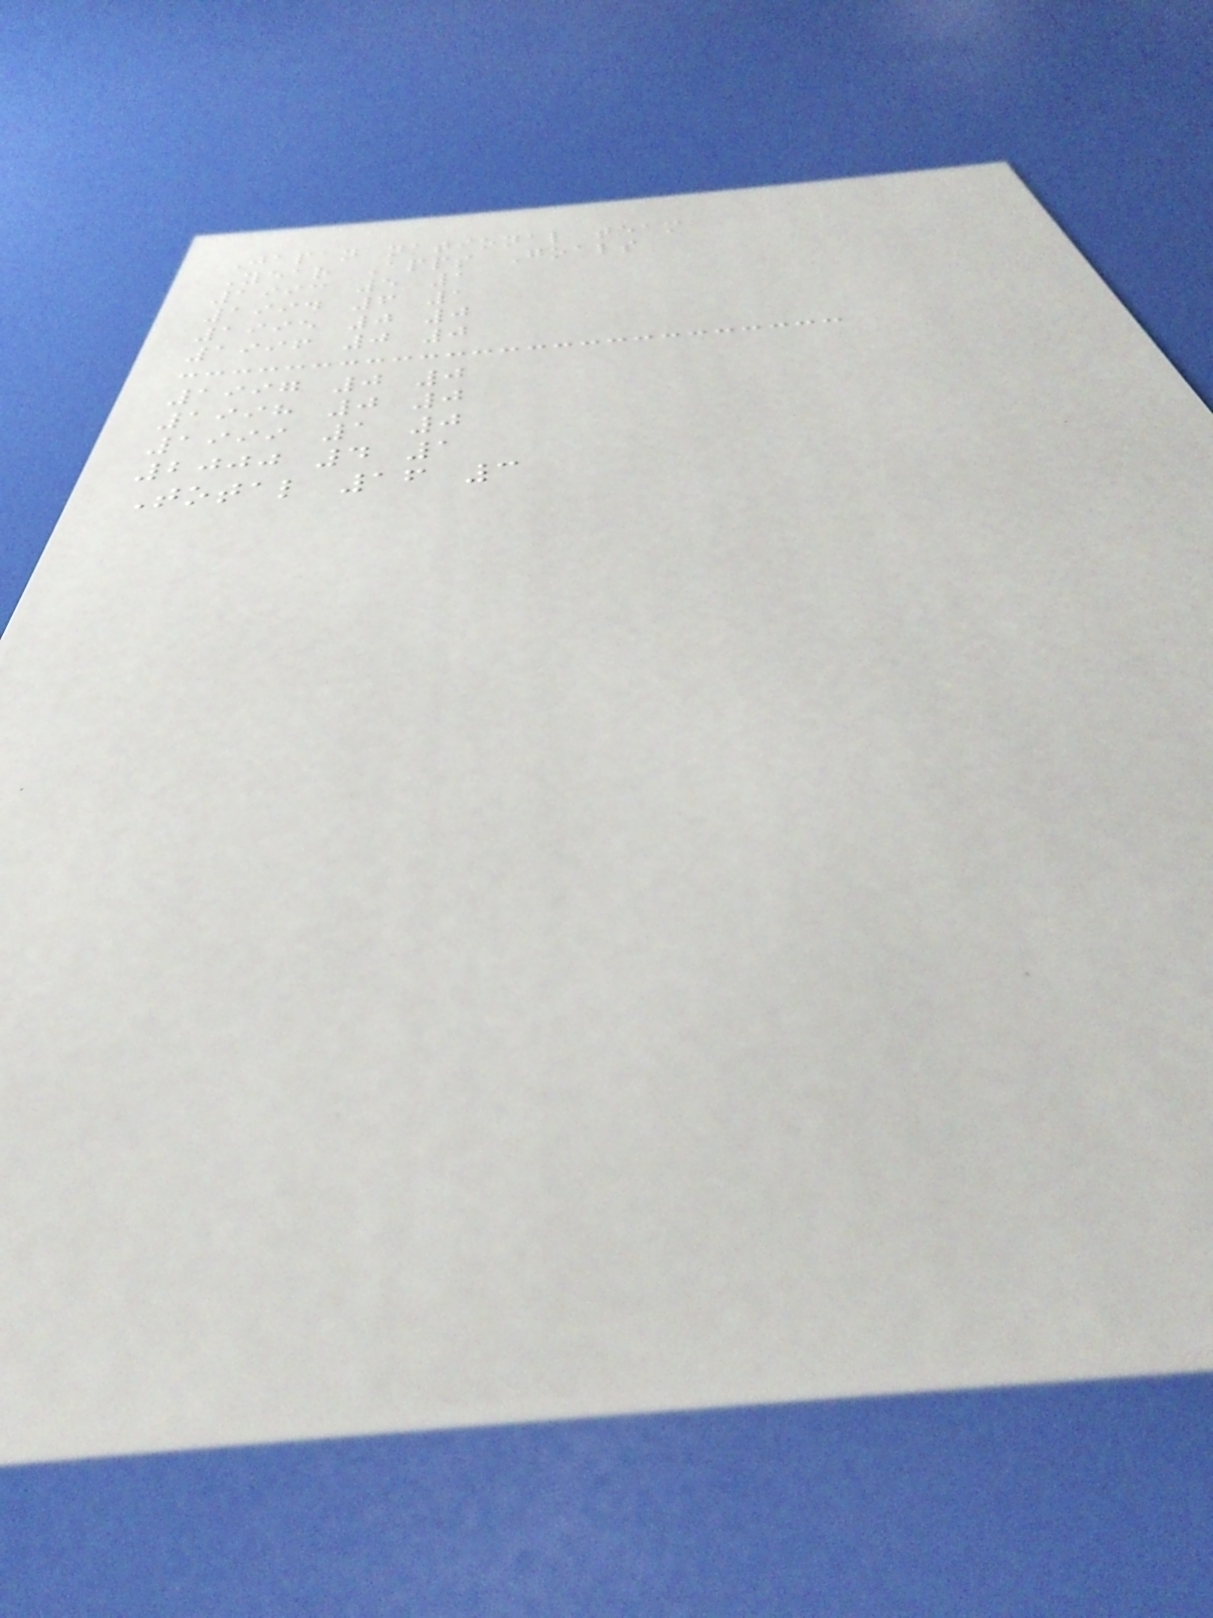Japan national team
Year Apps Goals
1993 5 1
1994 6 1
1995 0 0
1996 0 0
1997 0 0
1998 0 0
1999 1 0
2000 4 1
Total 16 3
